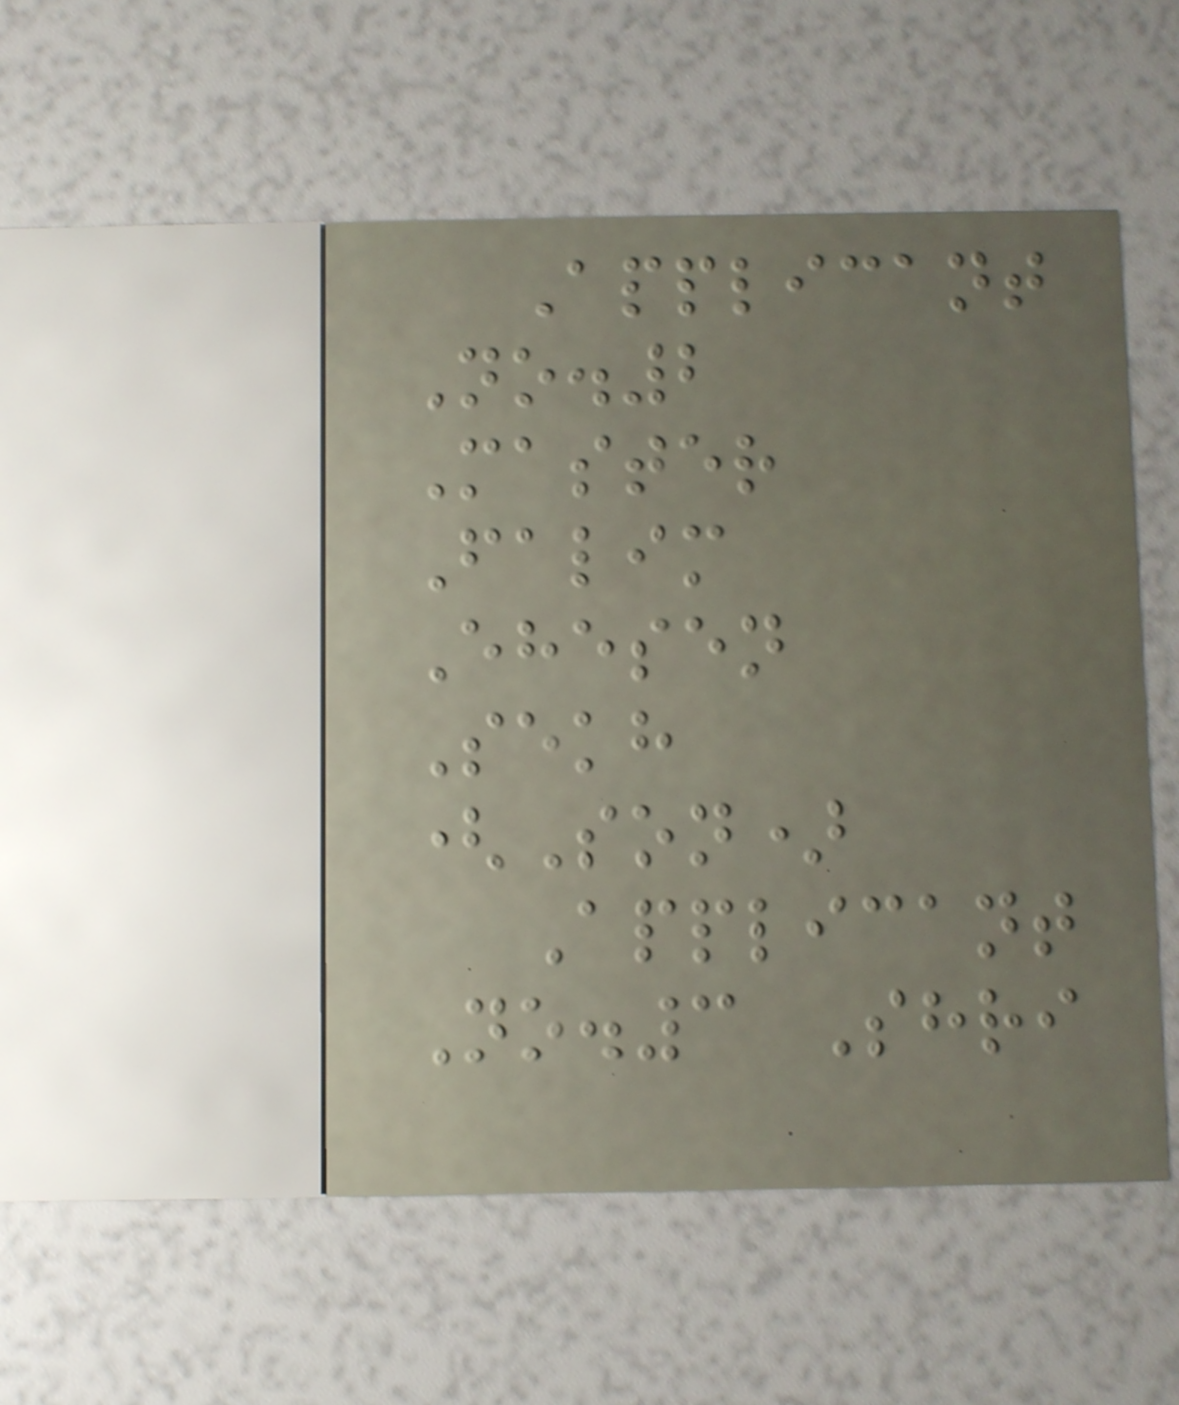Applicant
No.2
Master
Falim
Ehesen
Sekh
(Son)
Applicant
No.3 Shri
